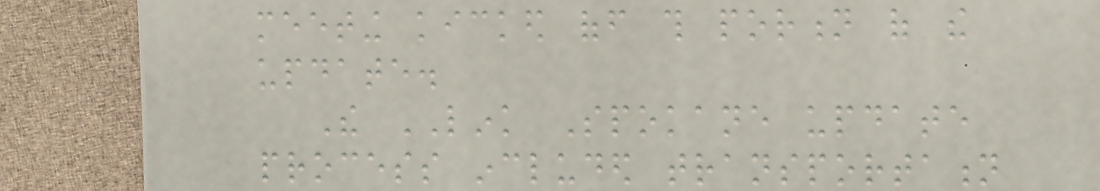meeting kicked off this portion of the
update.
The LINK Spokane update
process included transportation
